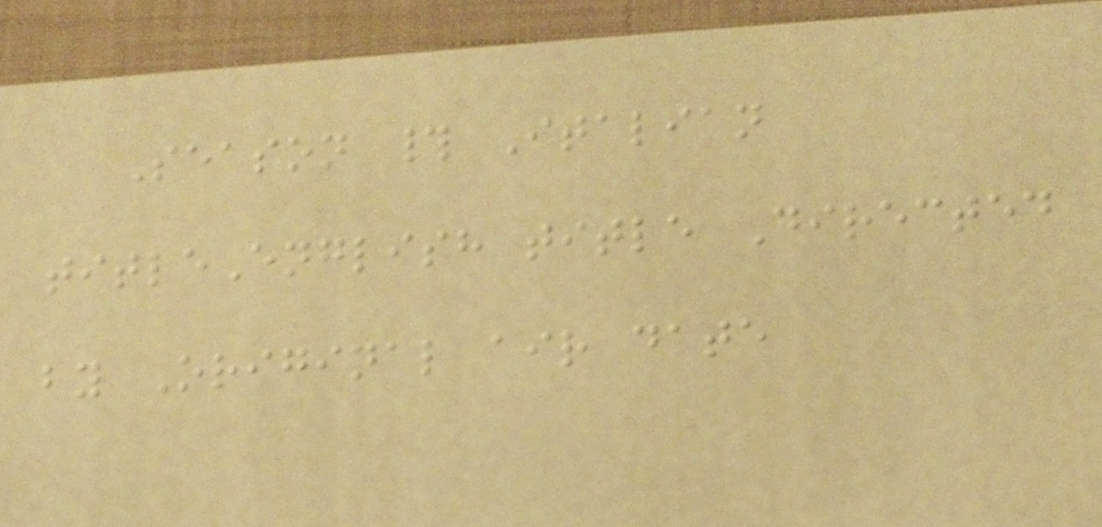Season # Italian
titleEnglish title Directed
by Original air date
